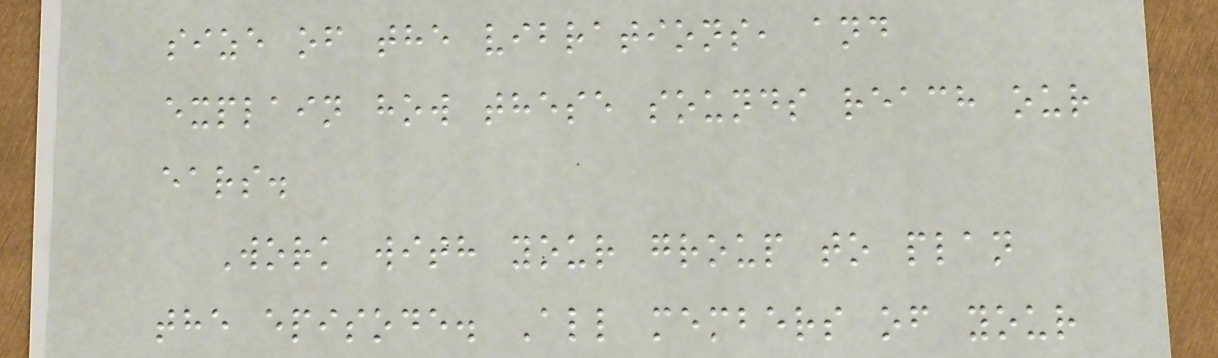size of the vibrations, and
explain how these sounds reach our
ears.
Work with your group to plan
the episode. All members of your
